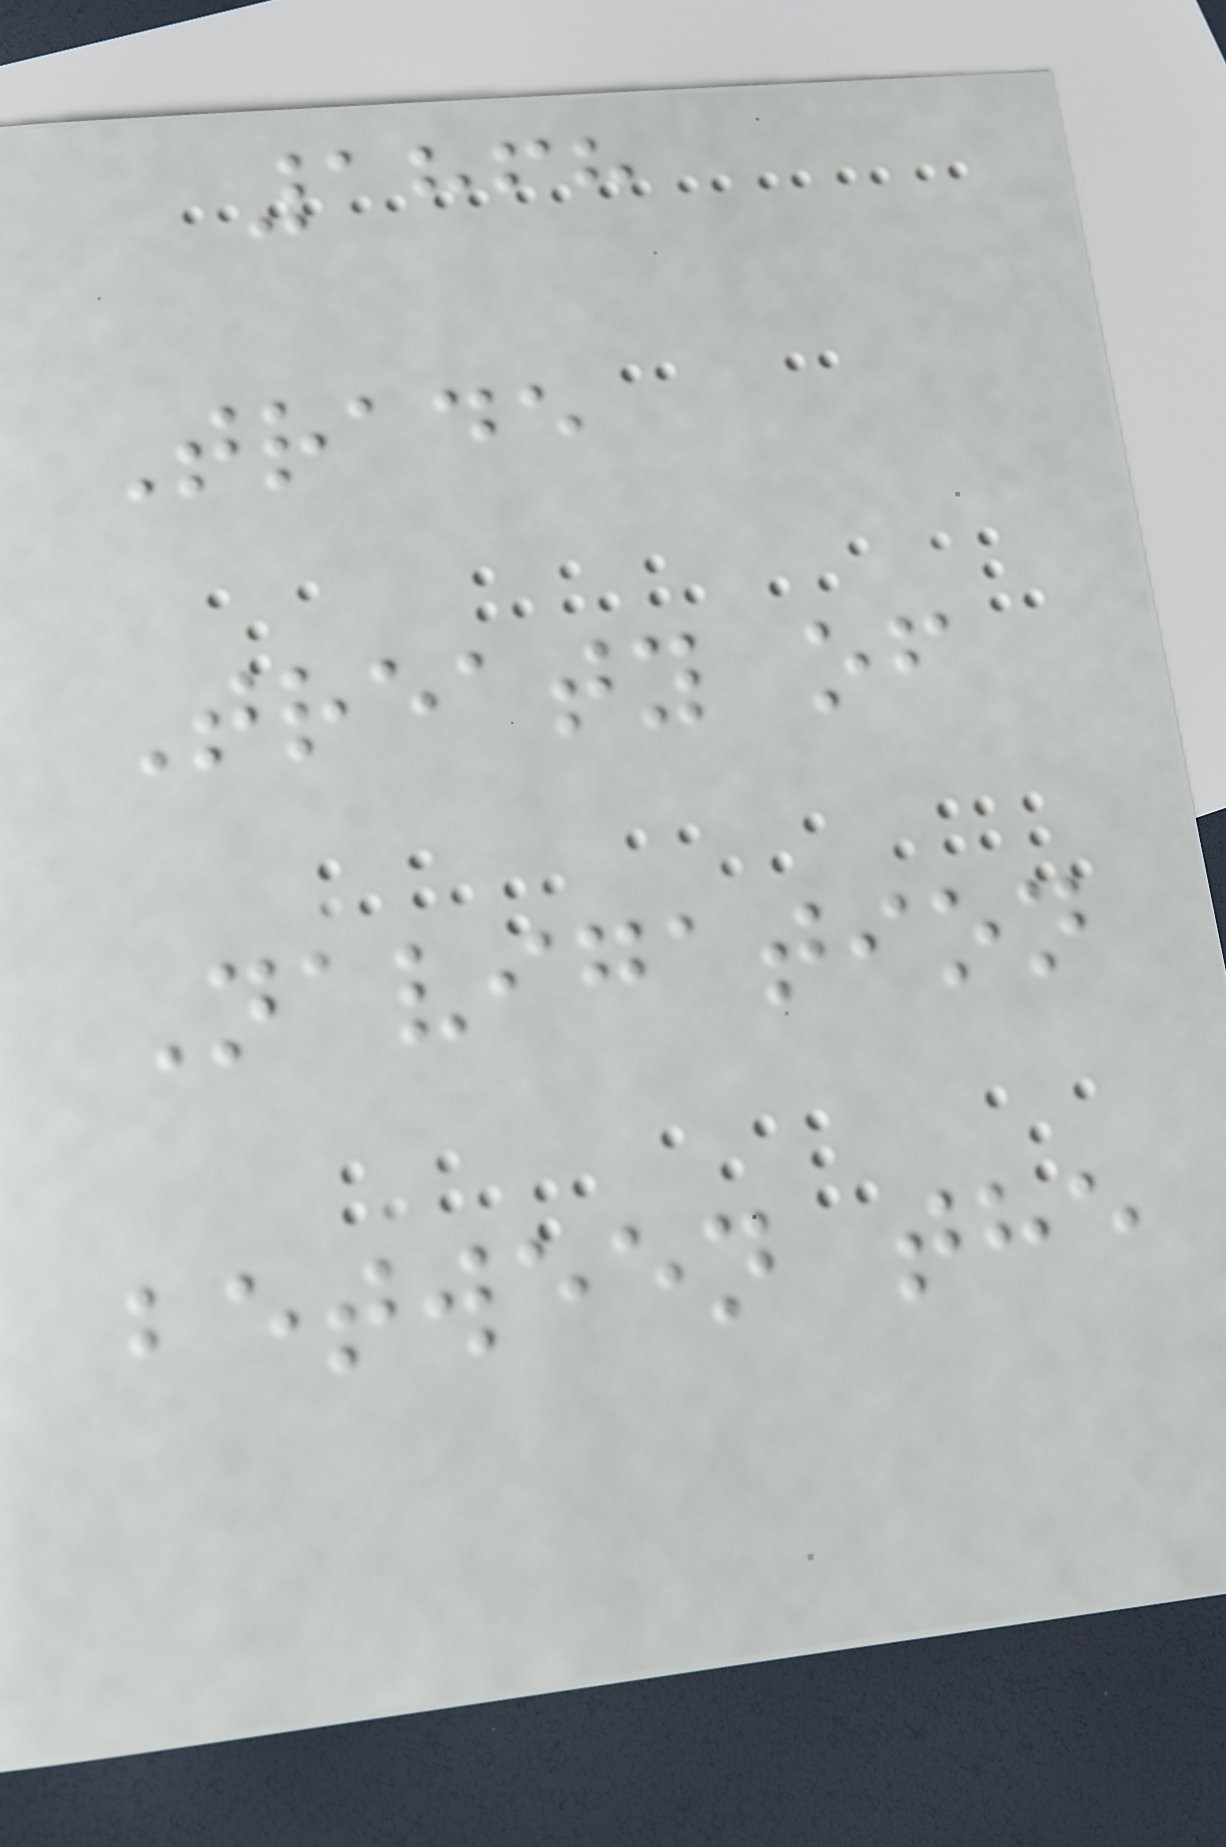1868
Trade
Treaty of
Navigation
between the
